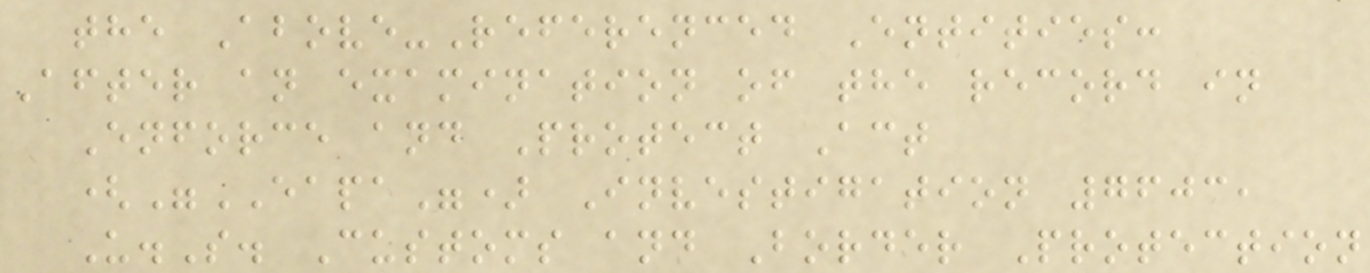the Above-Referenced Entities:
After an examination of the record in
Enforce and Protect Act
("EAPA") Investigation 7603,
U.S. Customs and Border Protection
